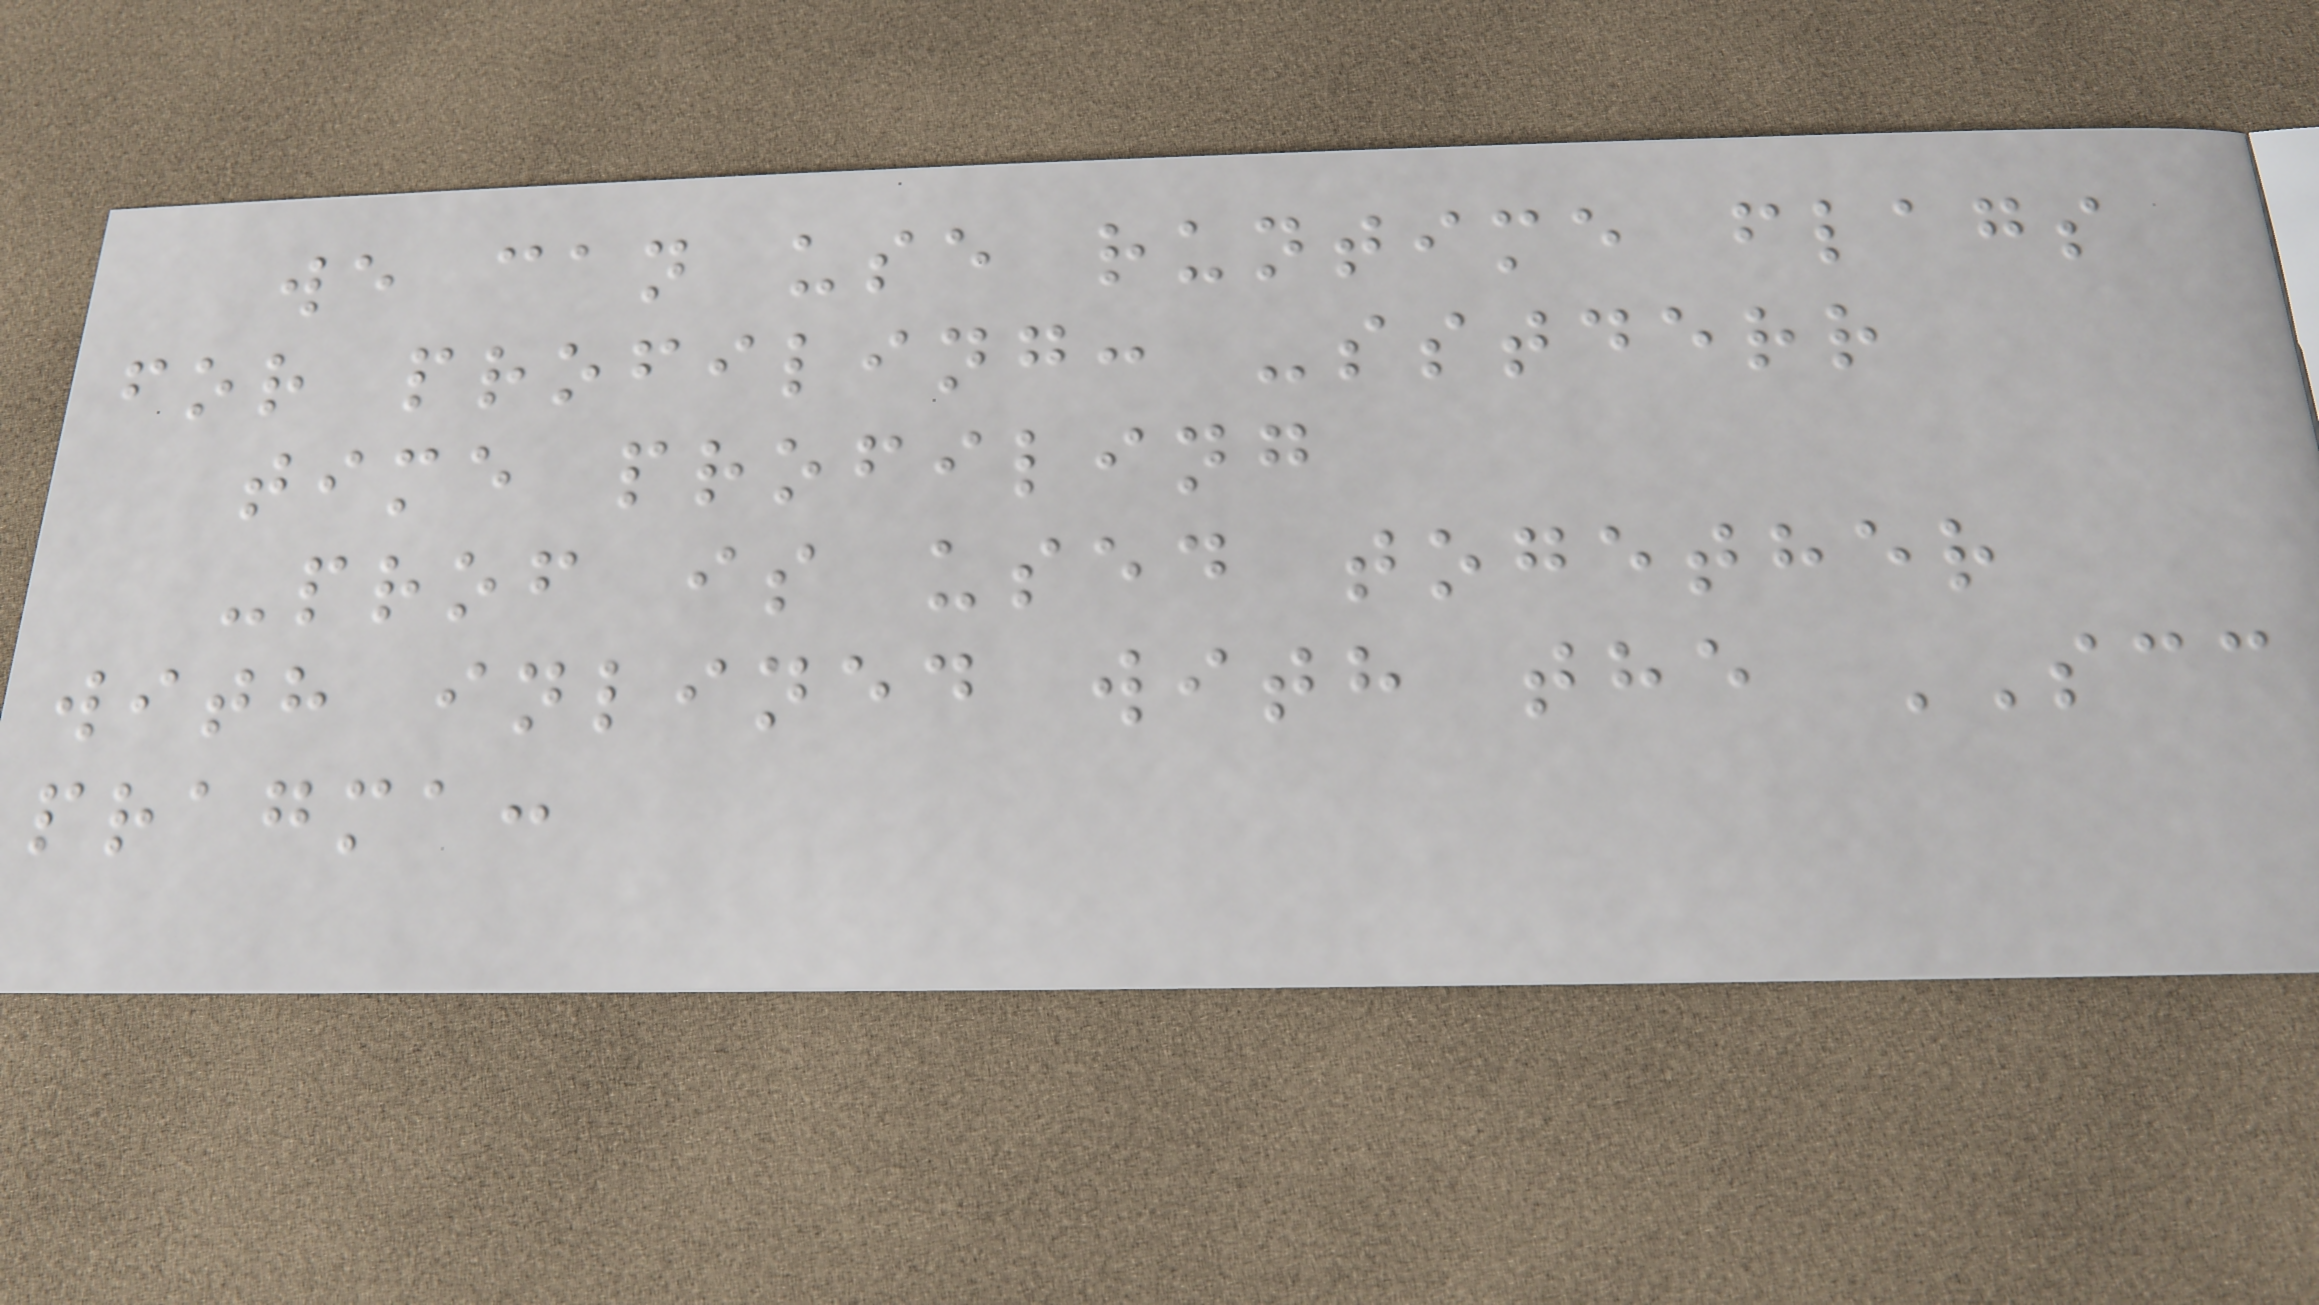we can use runtime flags
for profiling: -sstderr
time profiling
-prof is used together
with inlined with the SCC
pragma:
